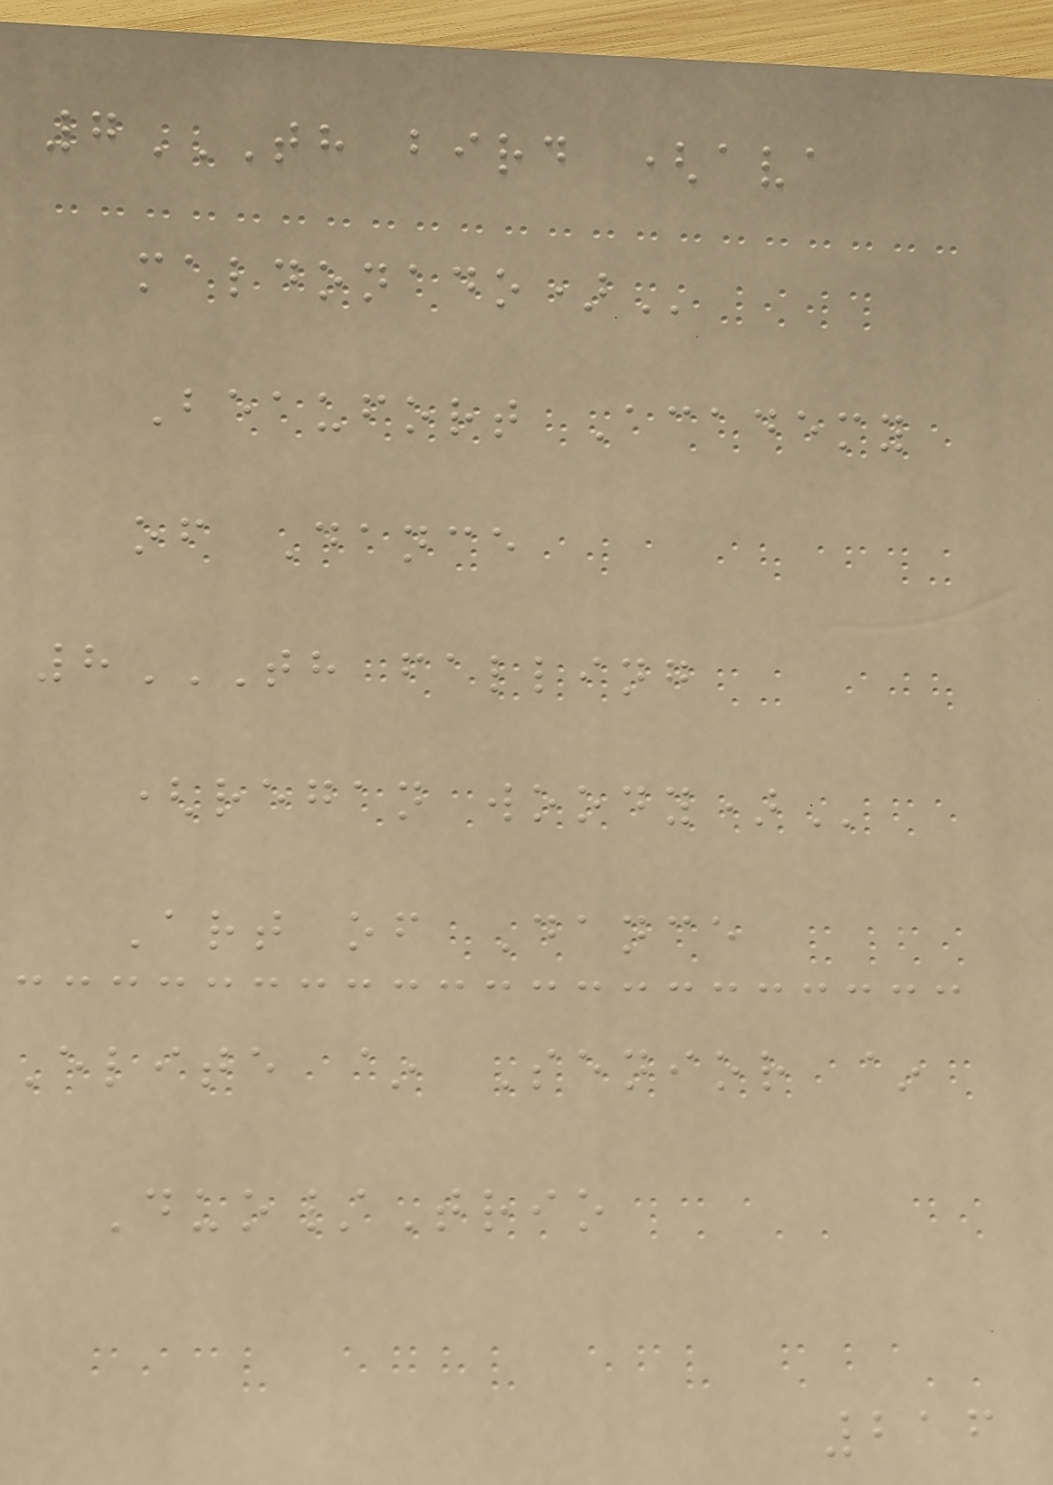7TH BIRD (AVA
MALDONADO)
Beaufort Academy
of Dance
8TH FALLING
(REGAN WOODY)
Art of Dance
Elite ~ Senior ~
Duo/Trio
216
